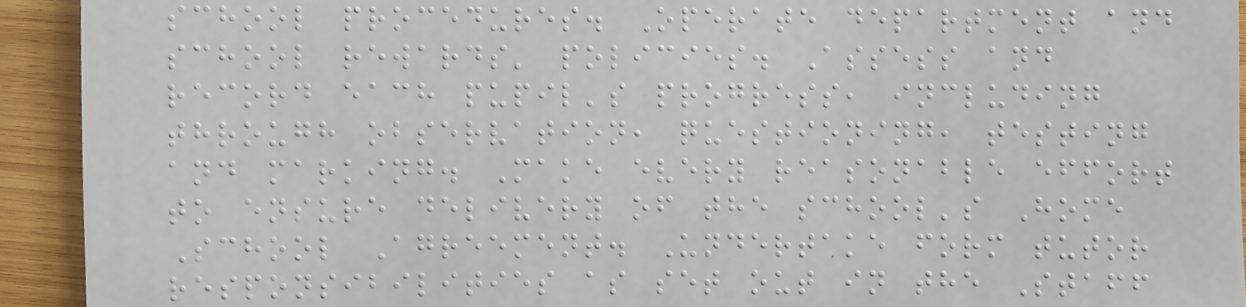school procedures. Operate department and
school rewards' policies. Assess and
record each pupil's progress, including
through observation, questioning, testing
and marking. Make every reasonable effort
to ensure delivery of the school's Home
School Agreement. Undertake form tutor
responsibilities as set out in the Staff
